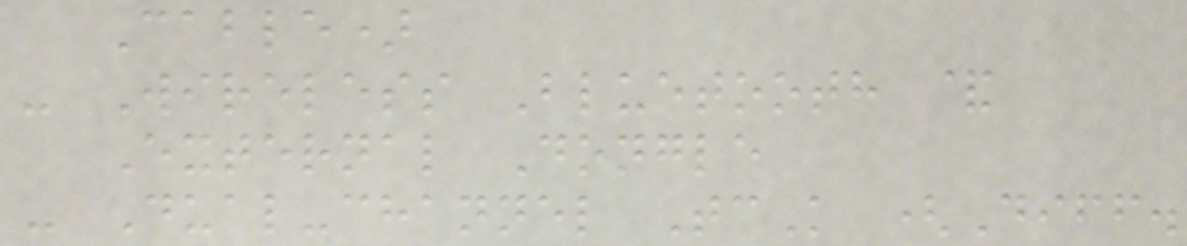Cable)
- Wireless Bluetooth &
External Dongle
- Dual-channel TcK (Diff.
